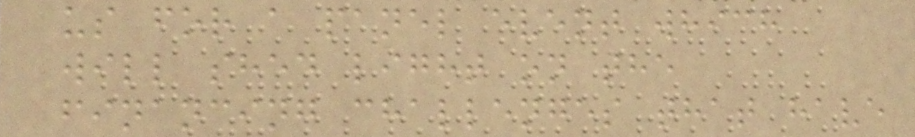us for a panel event which
will shed light on the
financing challenges that have
